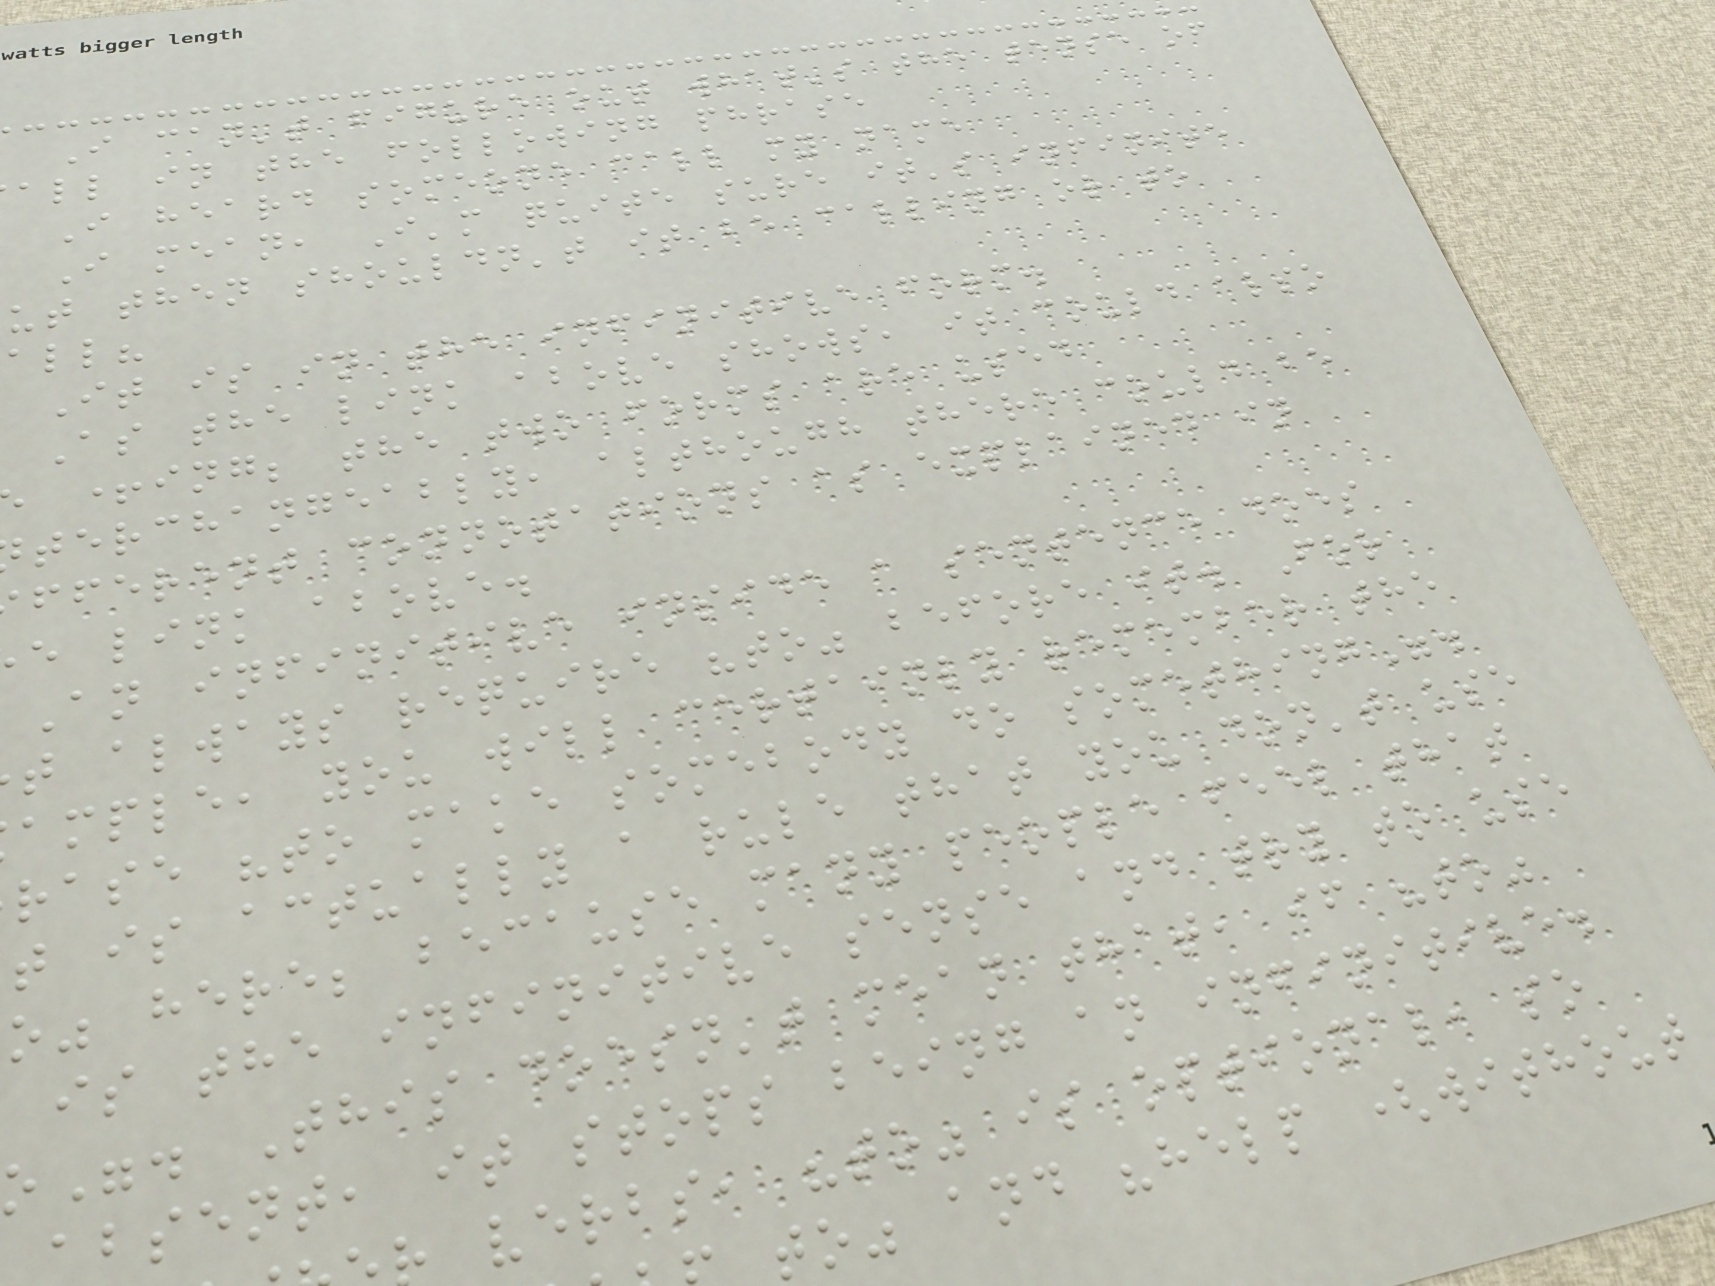I can't figure out what's the tense of
all in the following phrase
I heard someone call my name
I mean, I'm quite sure it's infinite
ut then shouldn't it be calling or to
all?
It is in the infinitive form.
As the link above shows, it could also
+ing; the two forms are used
terchangeably, although there could be
fferent connotations as explained in
e link above.
An infinitive inside a sentence does
t always require "to" before it. For
ample, you will certainly remember the
rase "to make somebody do something".
t is actually a rule that you don't use
o" here; because many people feel that
is the infinitive sense and try to use
o". This doesn't mean that, if "to"
bsent, it stops being an infinitive.
verbs, "to" is optional, so
to" and "help (without
